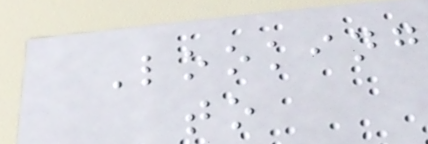Looking
to
